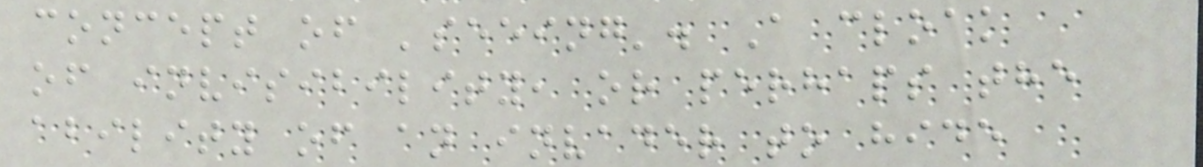concept of 'seeing'. A cloak
of invisibility, or perhaps the
ability of an invader to hide
